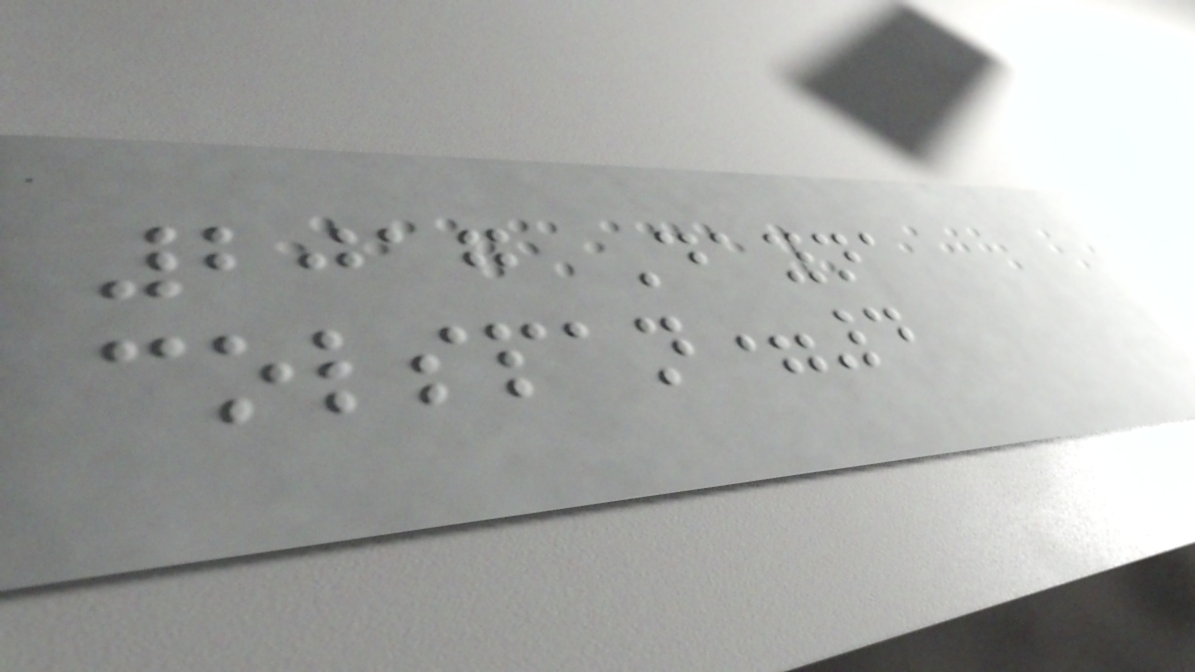2017 Dayna
colspan=4
